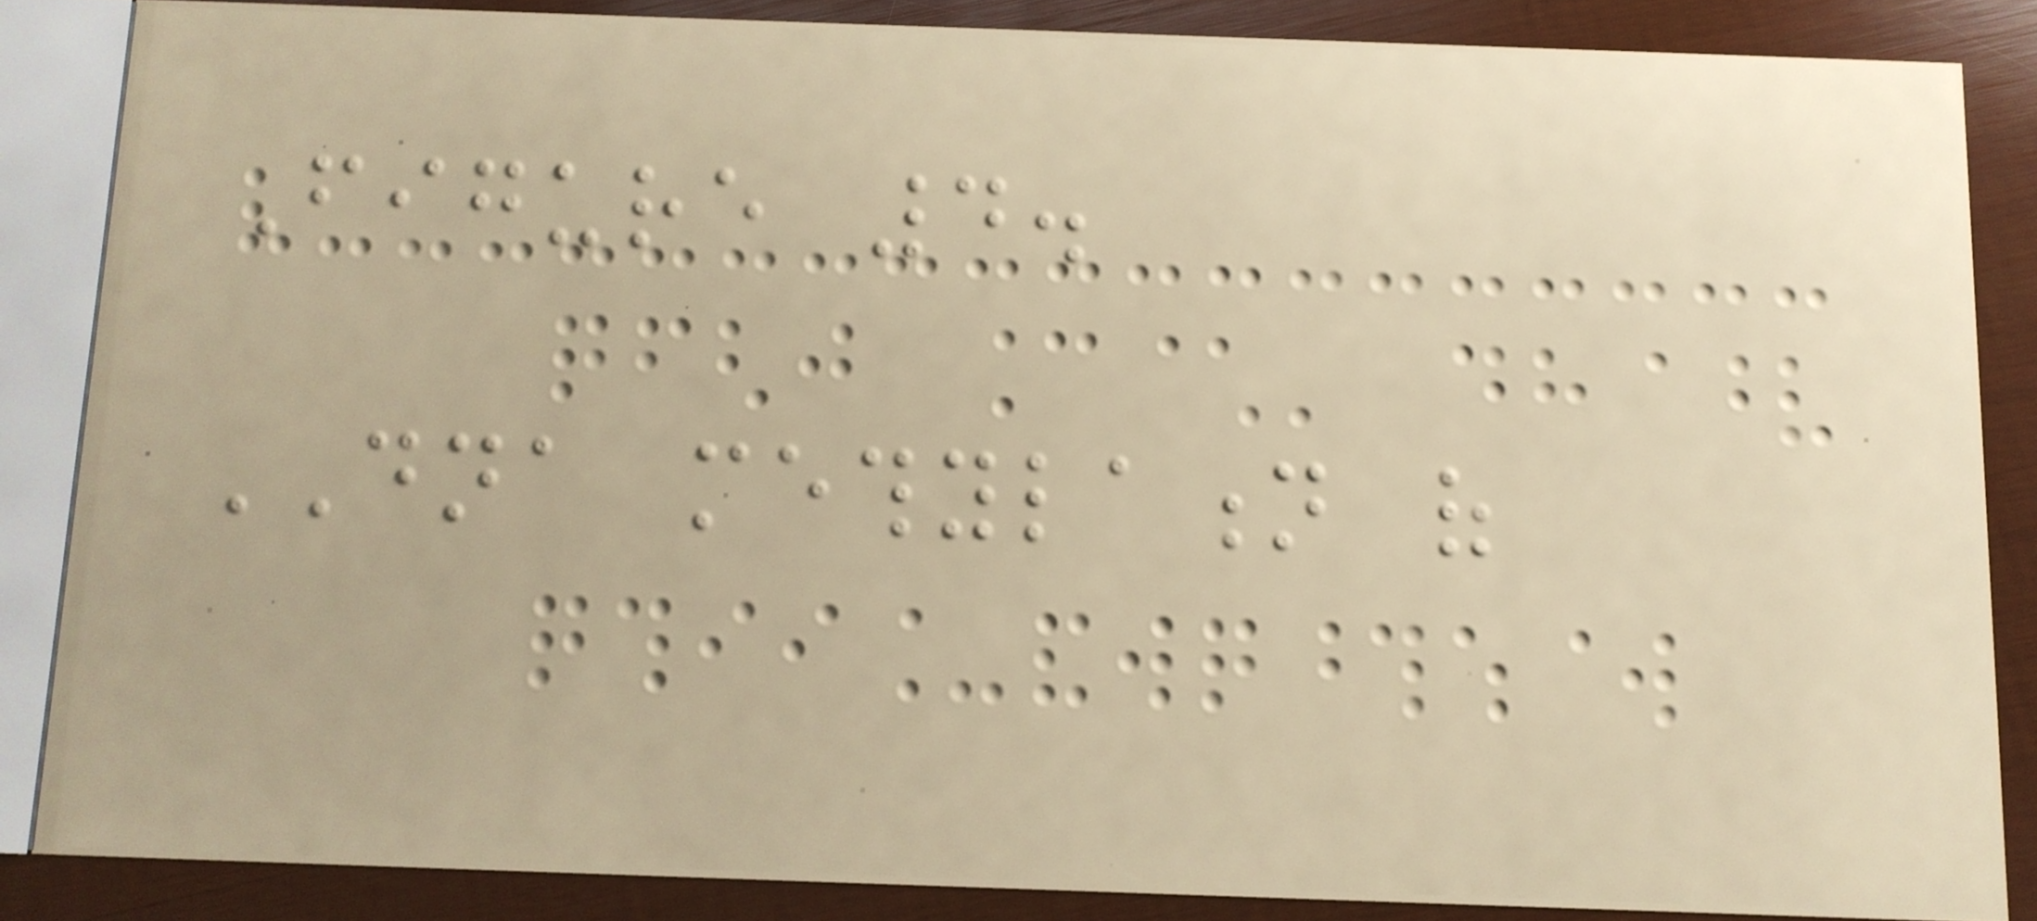Figure 4.
DNA methylation of
